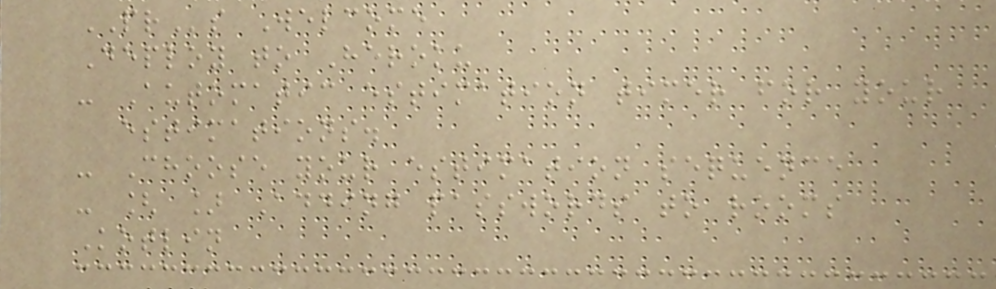PRs Welcome
Deploy to Heroku
- Automatic estimation timer for your
estimations.
- Choose your estimation sequence
- [ ] Adding passwords to rooms
Kotlin
